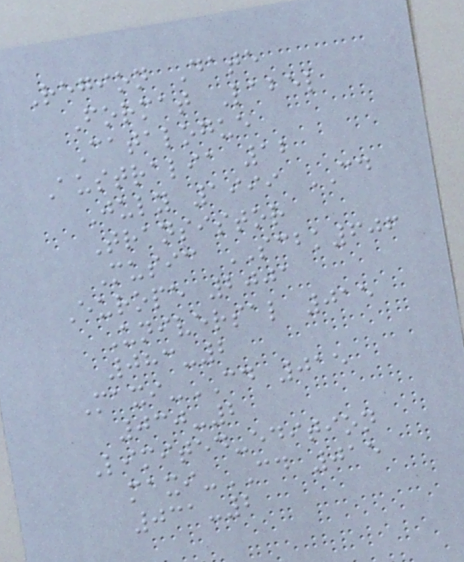Region Date
Format Label
Catalogue
Australia 12
July 1999 CD
Transistor
Music SCBK606
Europe 2001
Universal 015
083-2
Maxi-CD 015
030-2
Limited-edition
maxi-CD 015
031-2
